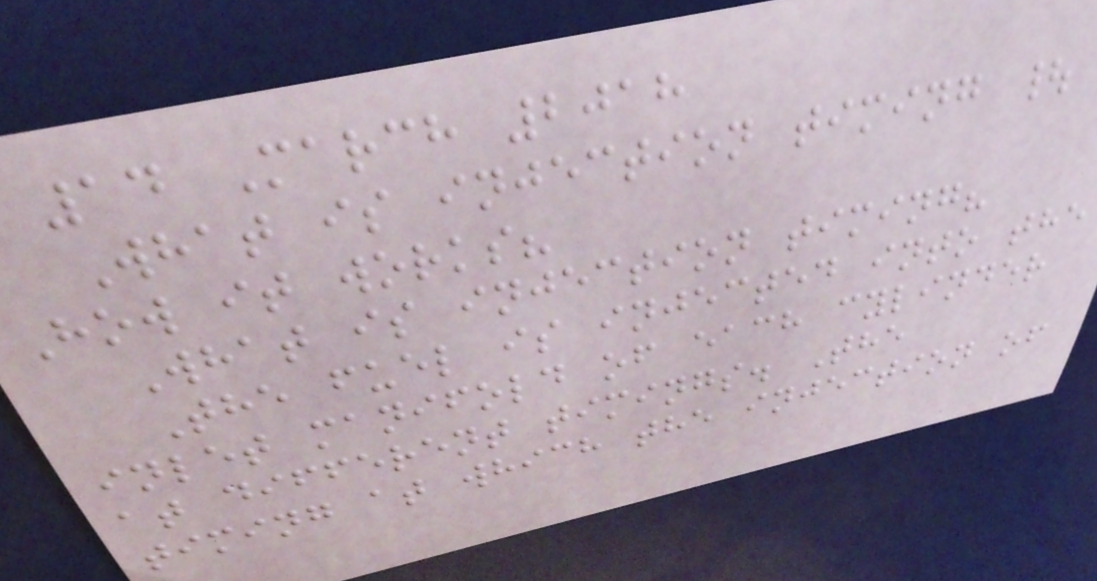14 March 2018
What is injection timing |
How it works?
What is injection timing?
The fuel is injected into the
inlet manifold of each cylinder
at different timings. The
timing at which the injection of
